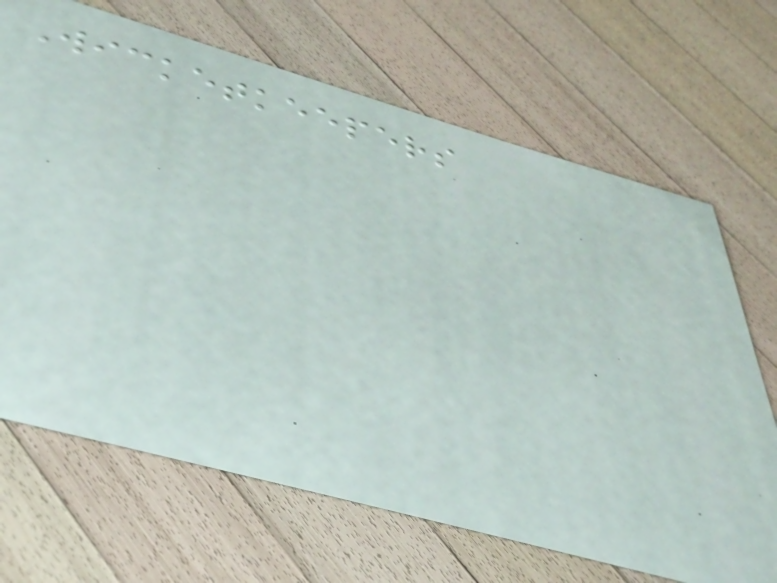Wicketkeepers
